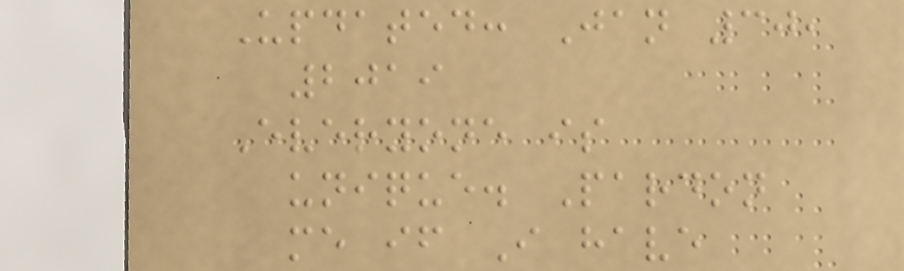Updated: Jan 30,
2019
Everyone is
unique. Pardon
me if I have
